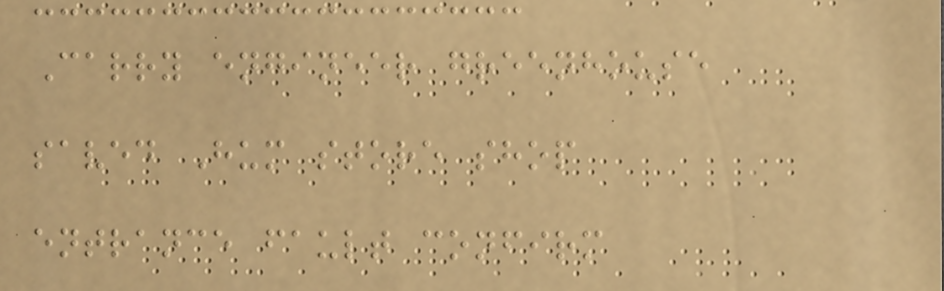Carry engineer greenhouse
saved Hum store shop
entrance fault confirm
